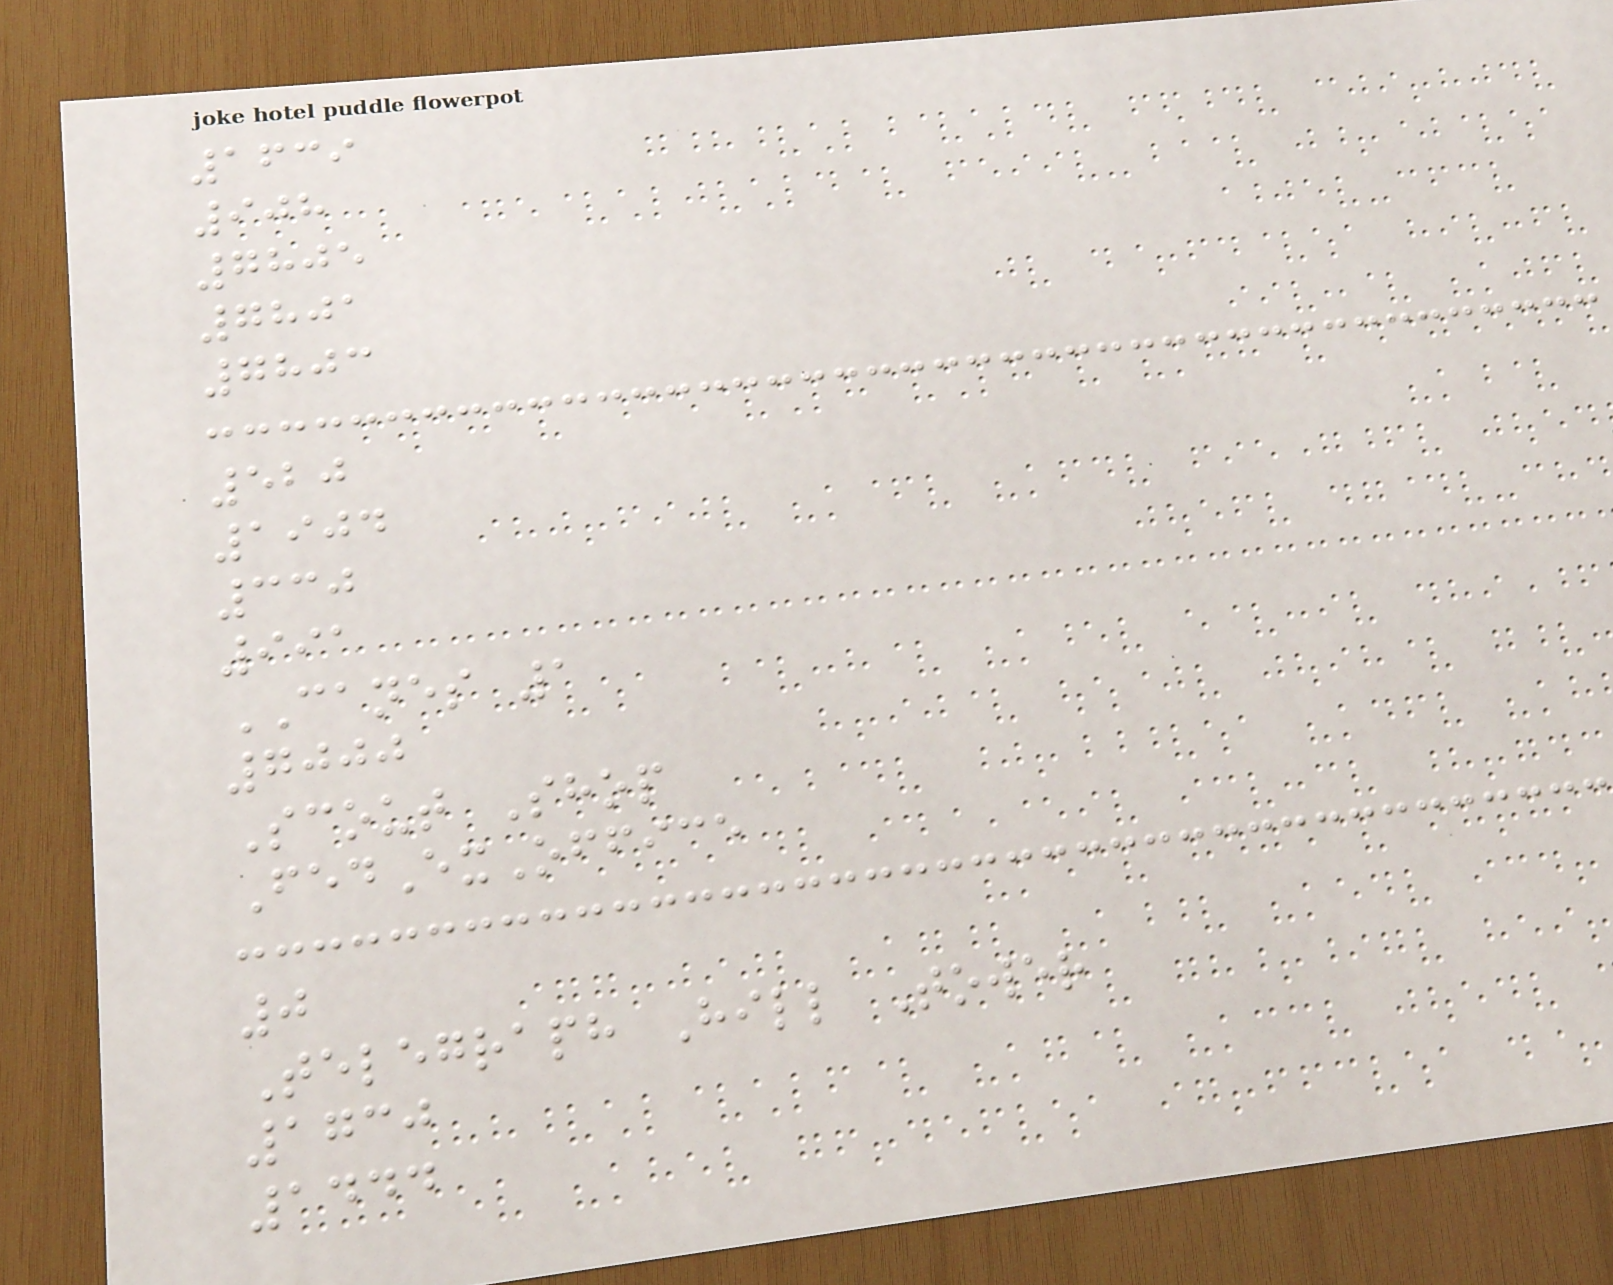1639
908
7805
7801
7803
520
1904
330
991
CANES 1
7000
Scout Shop
FedExOffice
0
Telegraph Hill Tower
1730
1444
